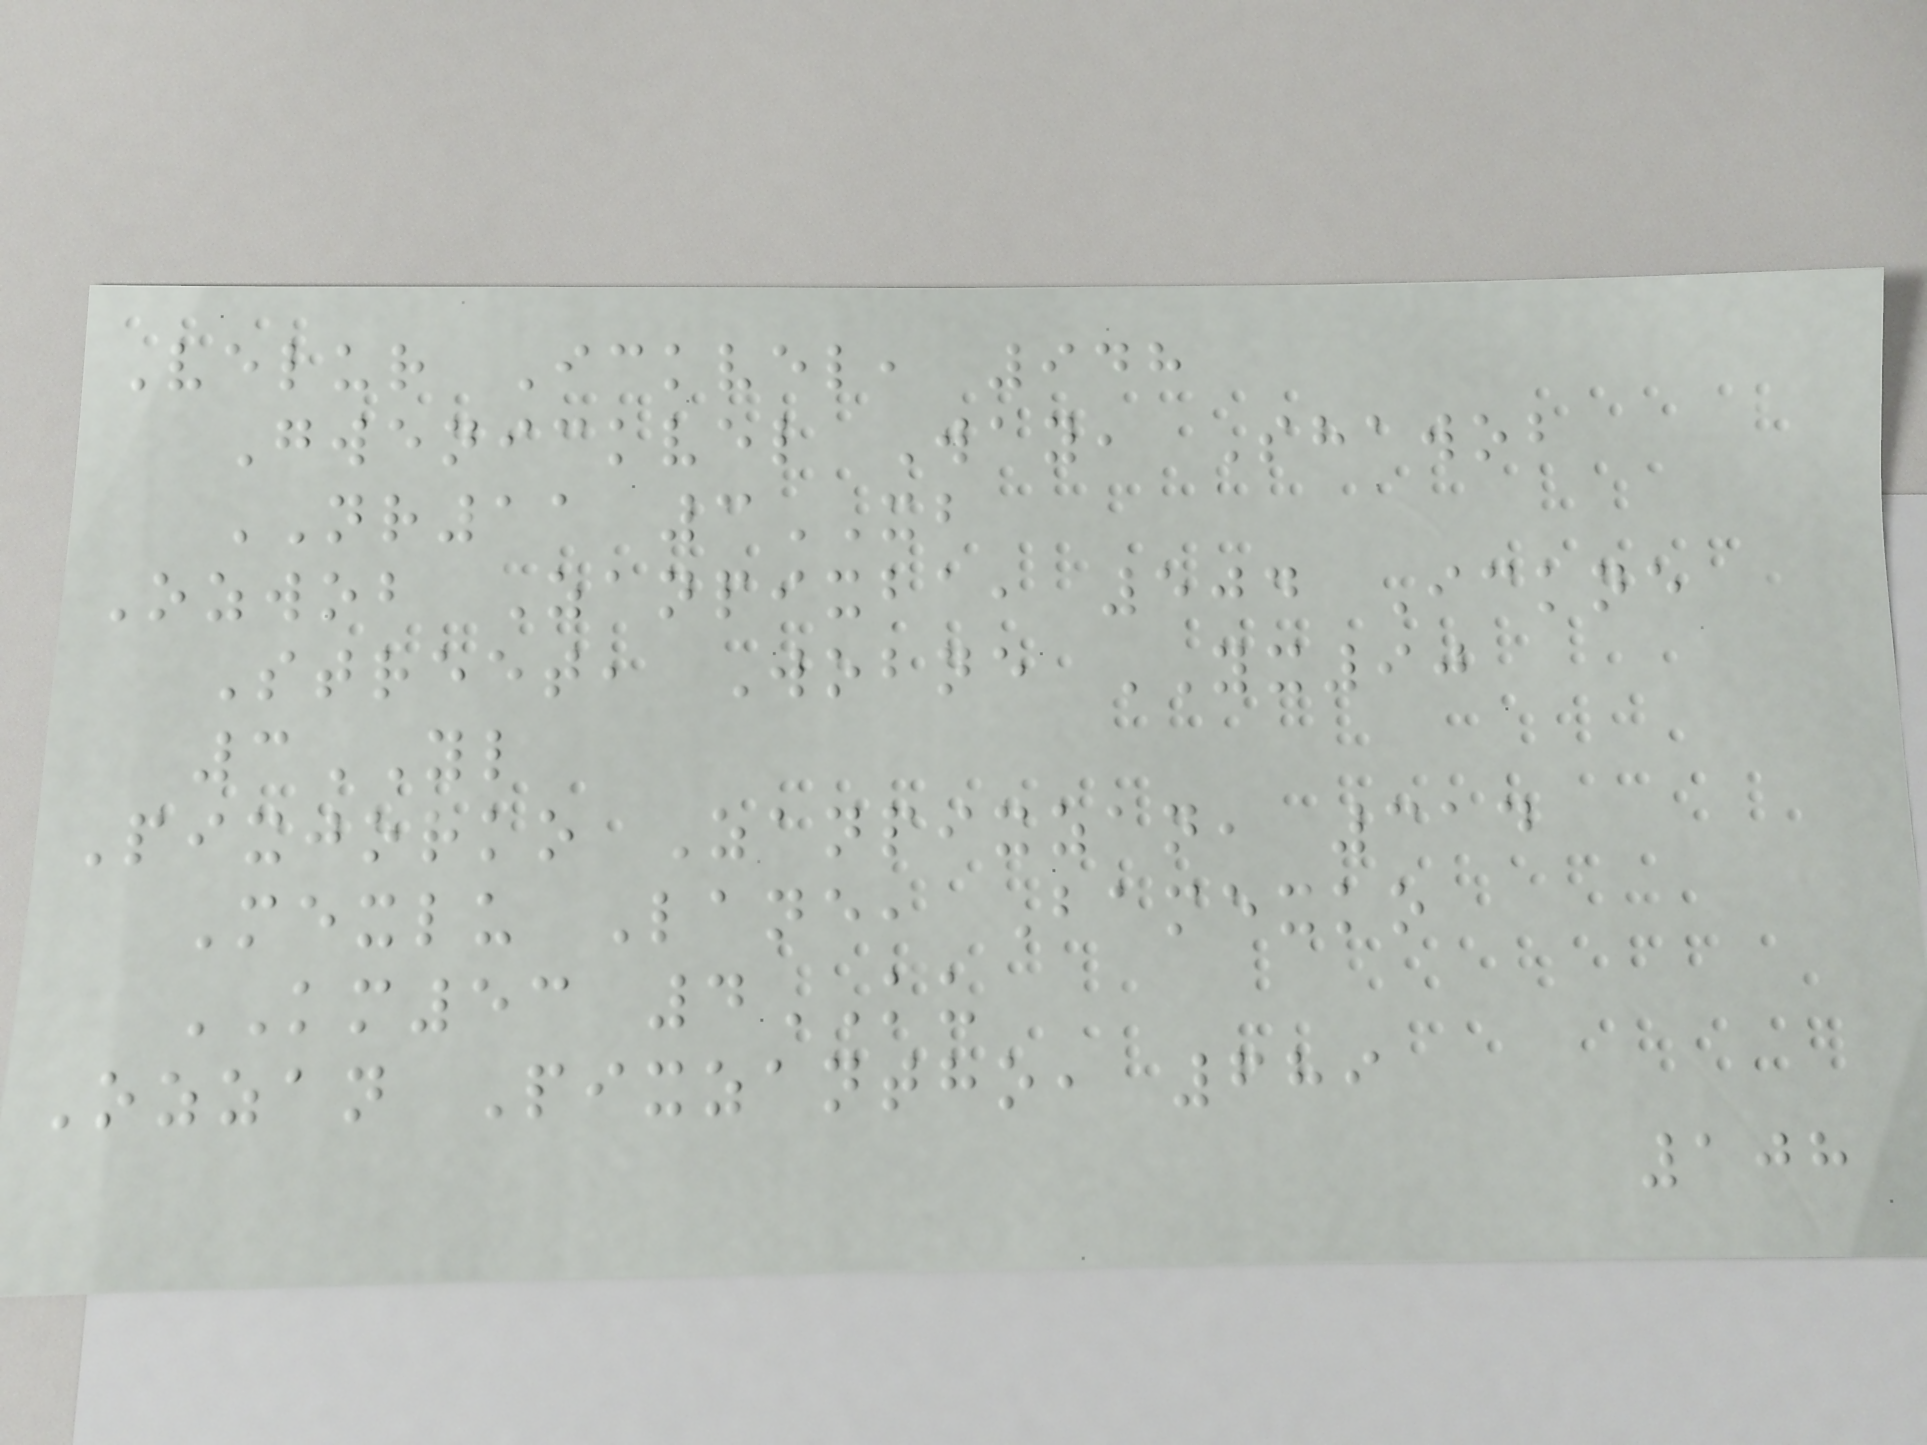Velur Ickvel, 948
Gwenickvel Way, Shawob
NR11 3XB
Ozwob Zanpixba, 504 Ickne
Street, Wobne YX90
3YL
Pixjorko Zanpixzan, 314
Mexlu Lane, Bamexko
KM53 4KU
Ozzan Pixzantho, 689
108
